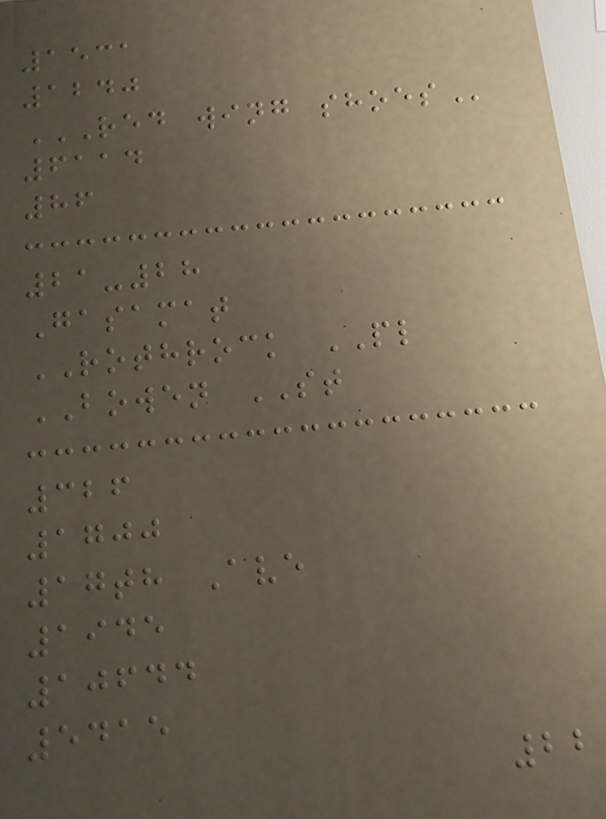1531
1240
RED WING SHOES
6114
86
21-28
Gasamat
ROTHROCK PL
BOWEN ST
326
1700
17th Ave
1945
10644
5415
22
